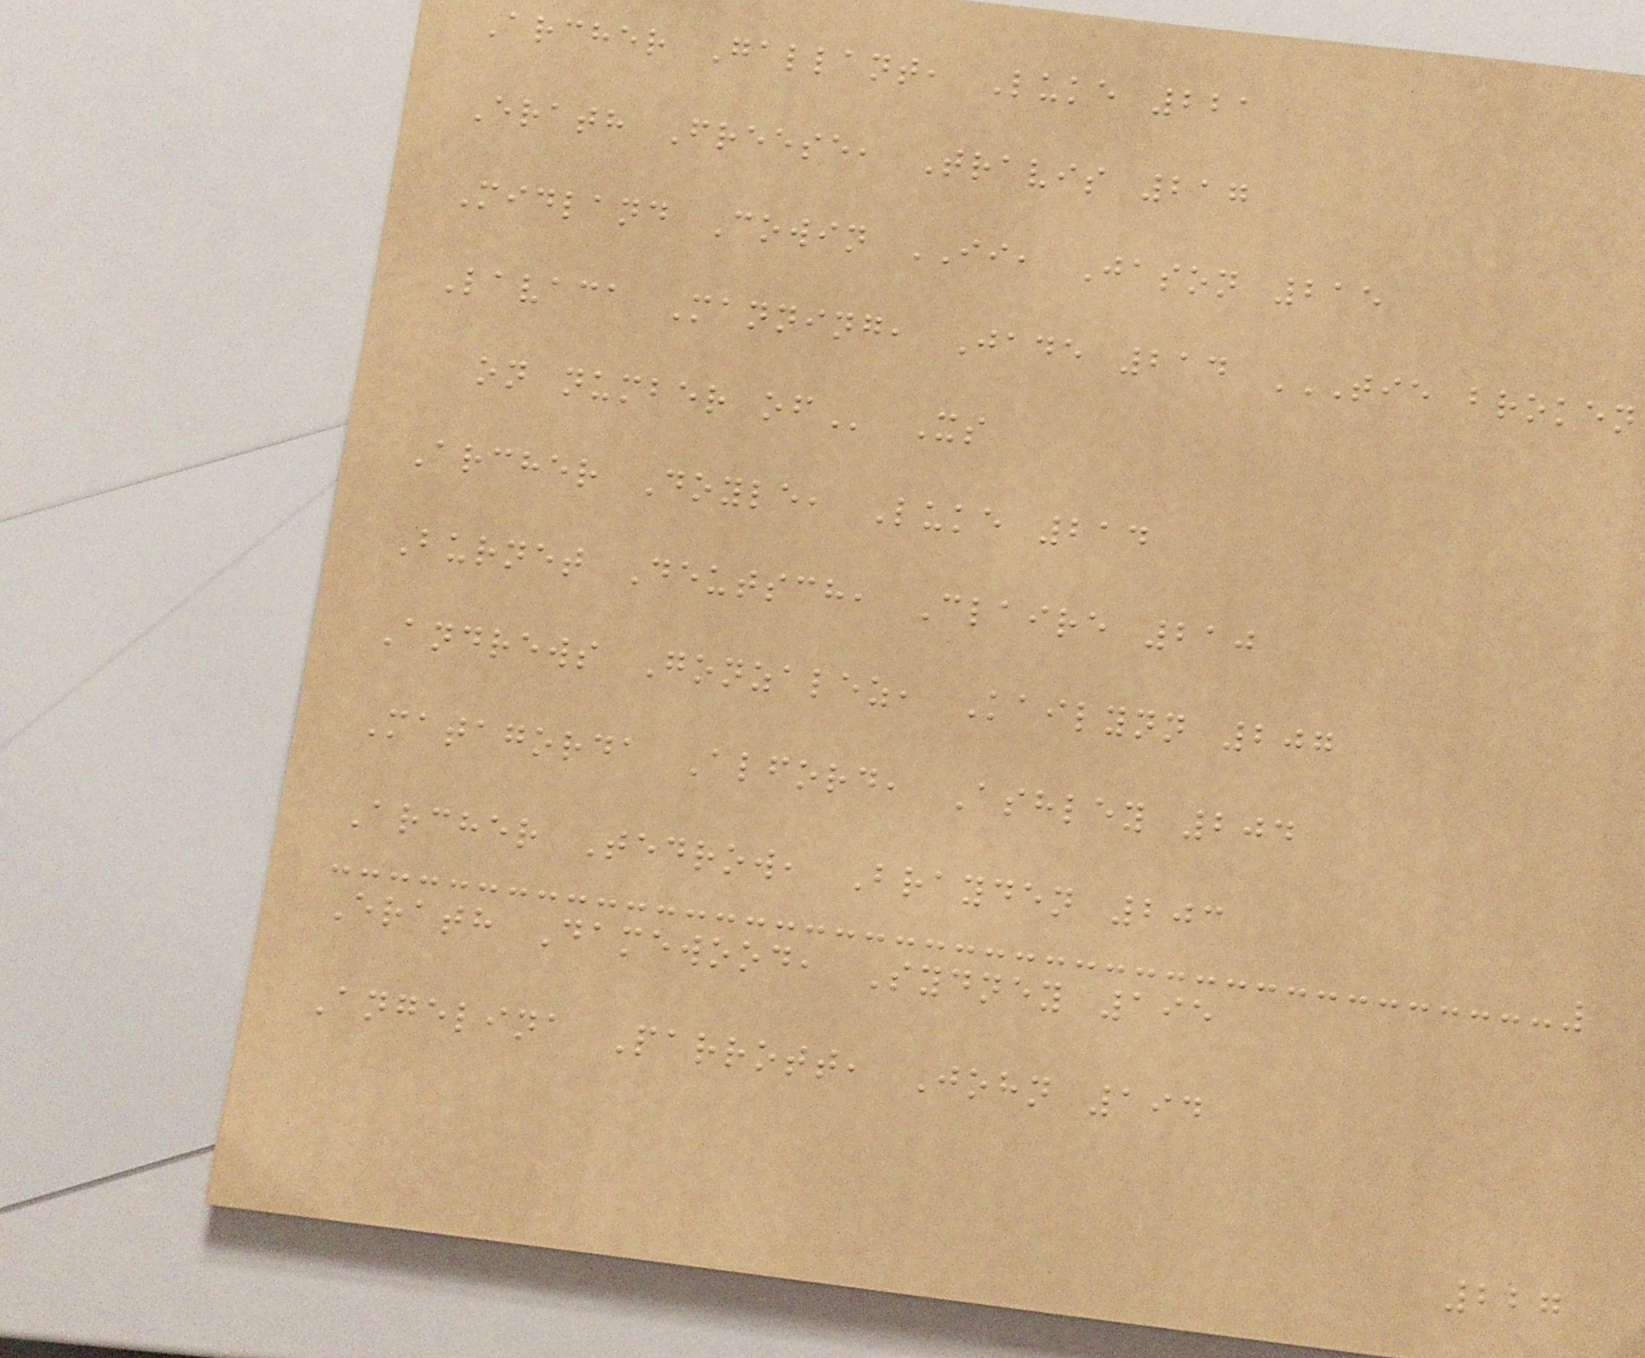Archer Gallant, Luke 221
Erath Freese, Travis 217
Midland Cowin II, Jason 215
Lavaca Manning, Jade 214 TIE BROKEN
ON NUMBER OF Xs
Archer Doyle, Luke 214
Burnet Deutsch, Claire 210
Andrews Gonzalez, Kailynn 207
Matagorda Alford, Ashley 204
Archer Tedrow, Brayden 203
Erath Damewood, Sydney 195
Angelina Parrott, John 194
227
